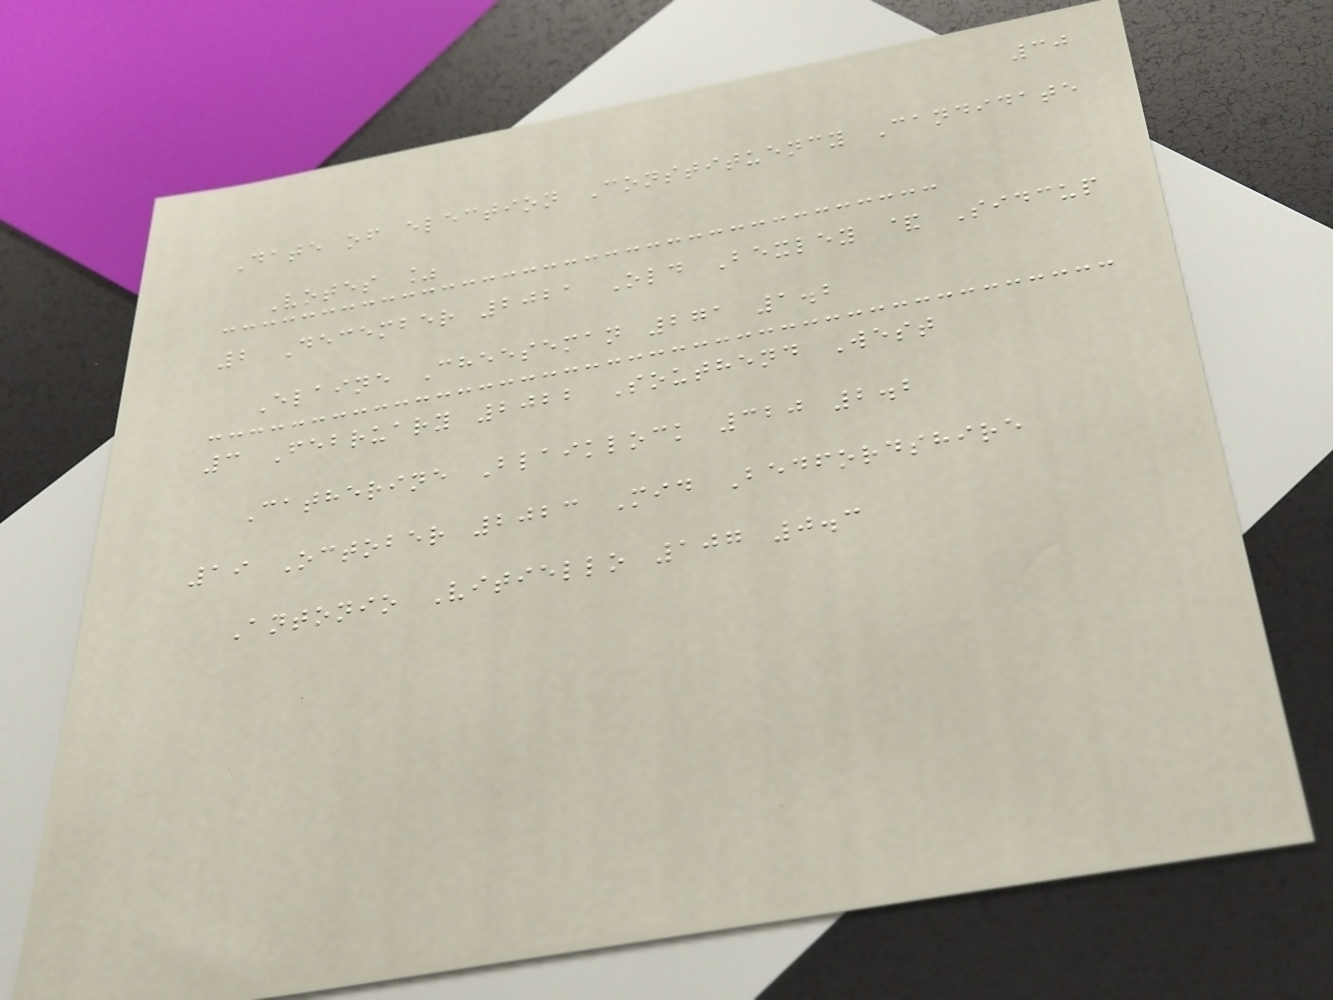30
Date of election Constituency Candidate
Votes %
2 December 2021 Old Bexley & Sidcup
Elaine Cheeseman 271 1.2
3 February 2022 Southend West
Catherine Blaiklock 320 2.2
19 October 2023 Mid Bedfordshire
Antonio Vitiello 107 0.3
